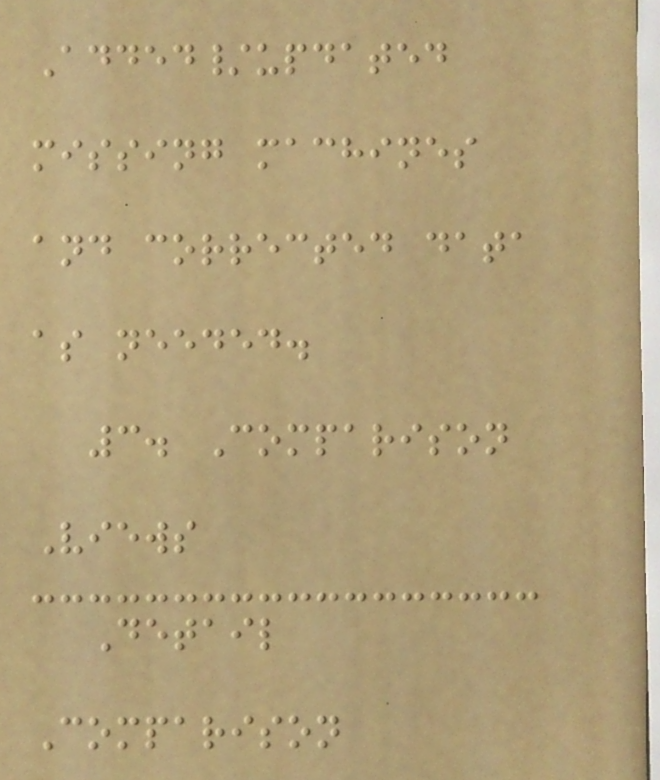Added/updated
missing machines
and corrected data
as needed.
3. Comparison
Views
Detail
Comparison
